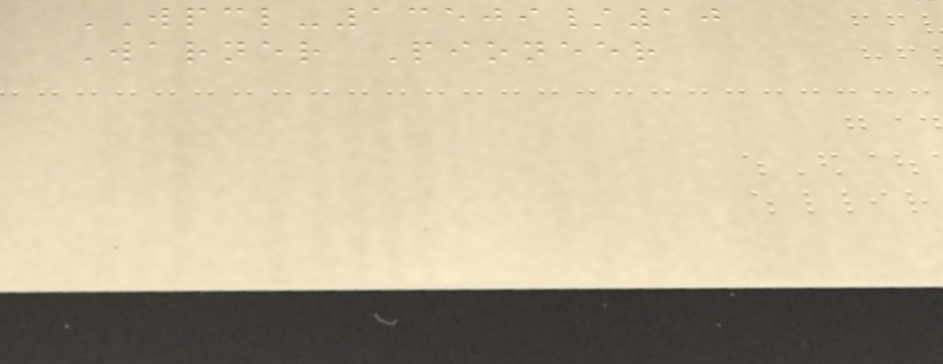WPCL-13509/10
Warner Pioneer
